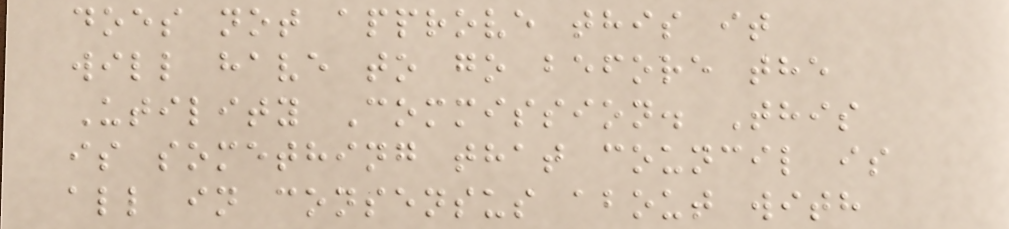does not approve this it
will have to go before the
Utility Commission. This
is something that council is
all in consensus about with
